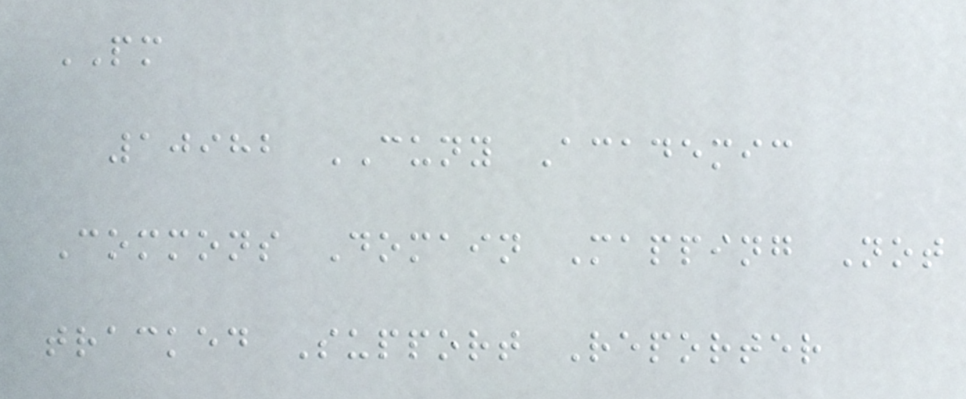PM
10982 CUNY Academic
Commons Domain Mapping Not
tracked Support Reporter
